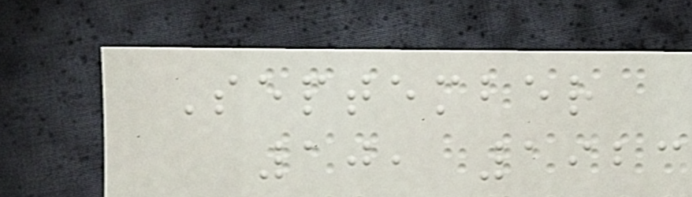September
10, 1923
